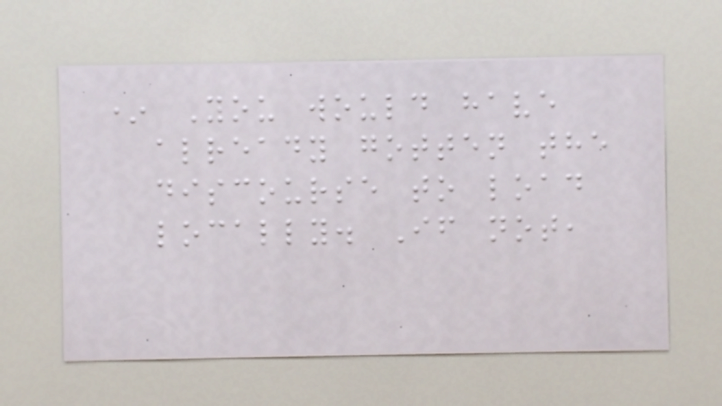* You would have
already gotten the
discourse to load
locally. If not,
